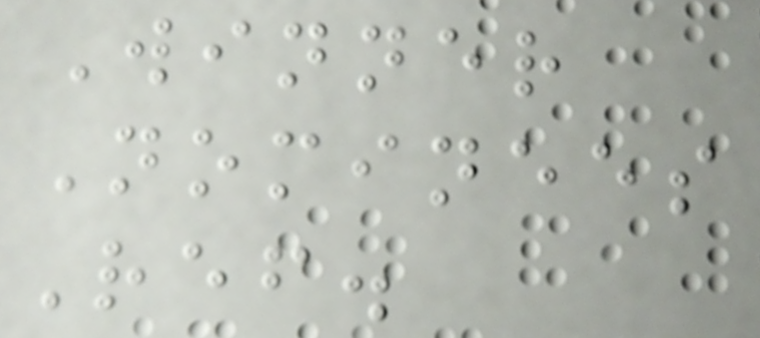Winner
Nominees
Ref.
